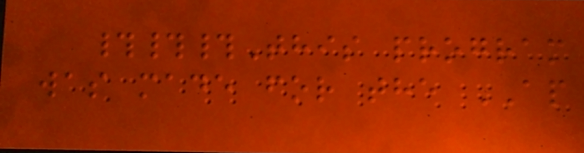###This program
was made for the AP
